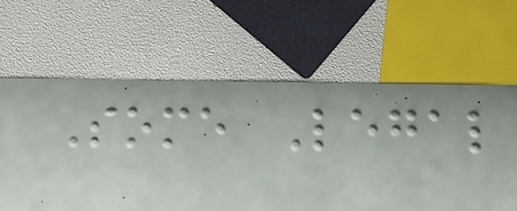Some Legal
